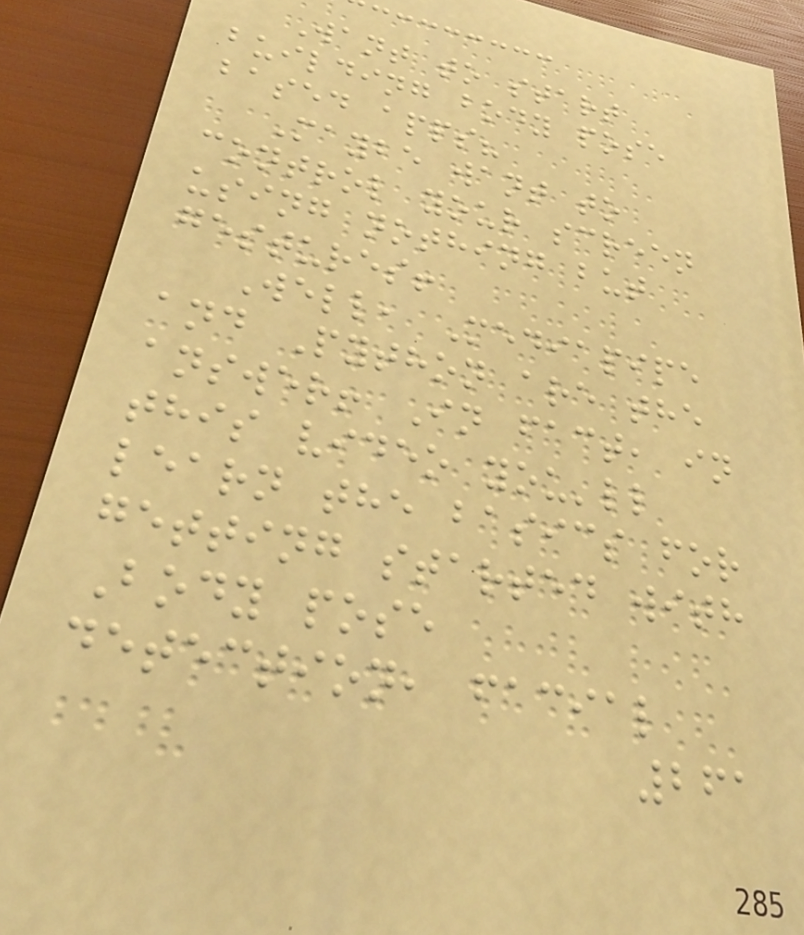Want to start
building body pose
based apps?
Maybe want to
control your screen
using nothing but
gestures!
Well, Mediapipe
and Python are the
answer! In fact, in
this video you'll
learn the basics for
getting started with
Body pose
detection, facial
261
